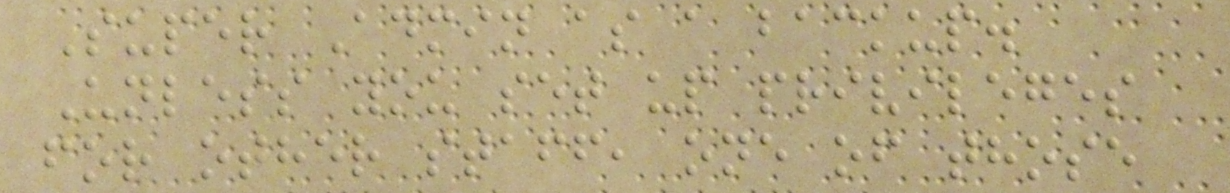Super Admin as a backup.
Unless you set up privileges
for other staff, one of those
